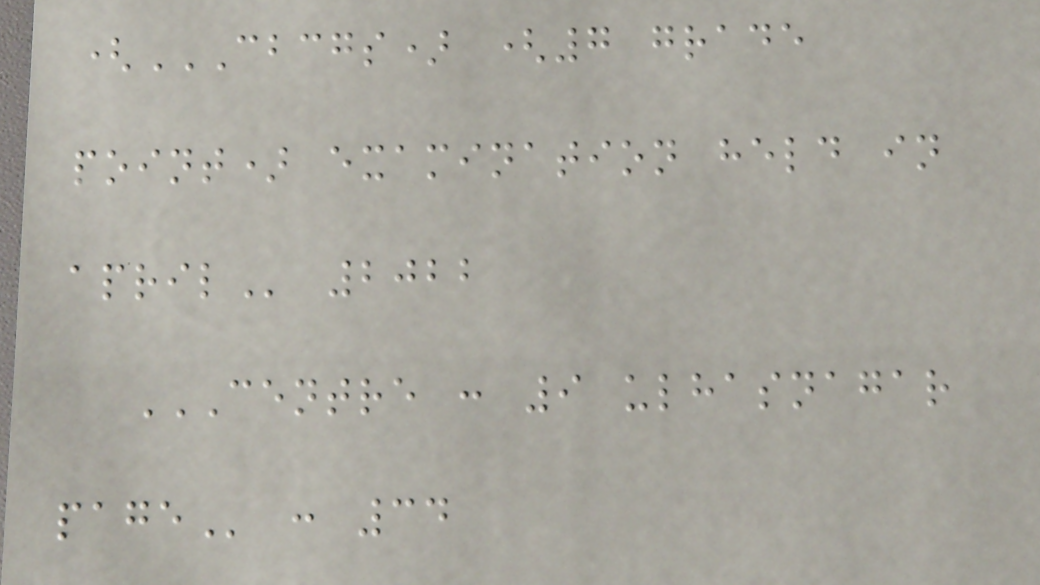(CBCGS) (7 GRADE
POINT) EXAMINATION HELD IN
APRIL 2022
CENTRE : 9 ULHASNAGAR
PAGE : 34
